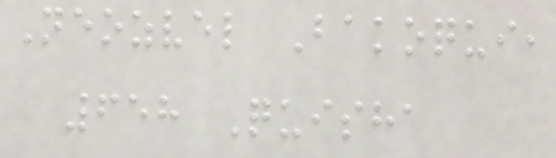Neozvel Bakoqui,
658 Quisha
